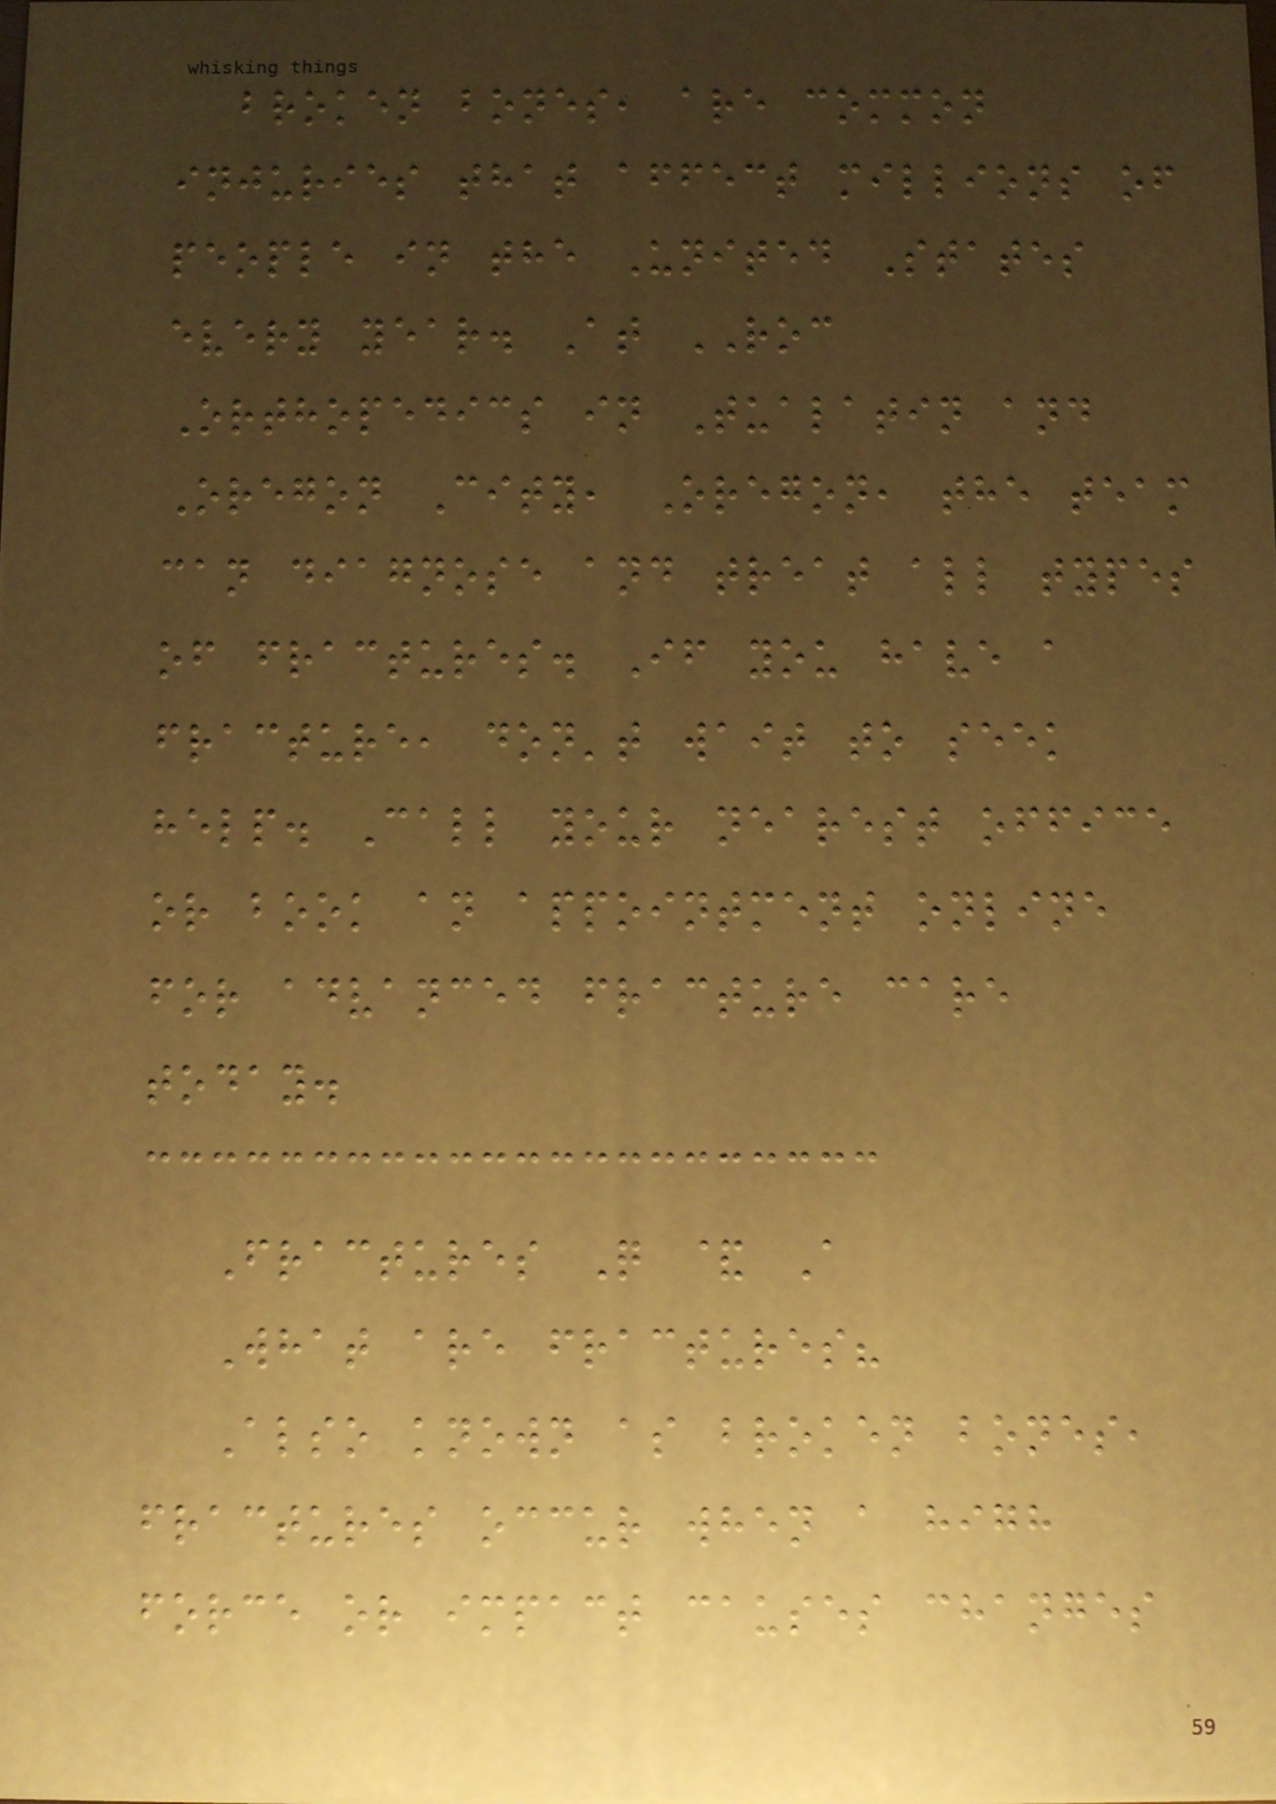broken bones, are common
injuries that affect millions of
people in the United States
every year. At ROC
Orthopedics in Tualatin and
Oregon City, Oregon, the team
can diagnose and treat all types
of fractures. If you have a
fracture, don't wait to seek
help. Call your nearest office
or book an appointment online
for advanced fracture care
today.
Fractures Q & A
What are fractures?
Also known as broken bones,
fractures occur when a high
force or impact causes changes
